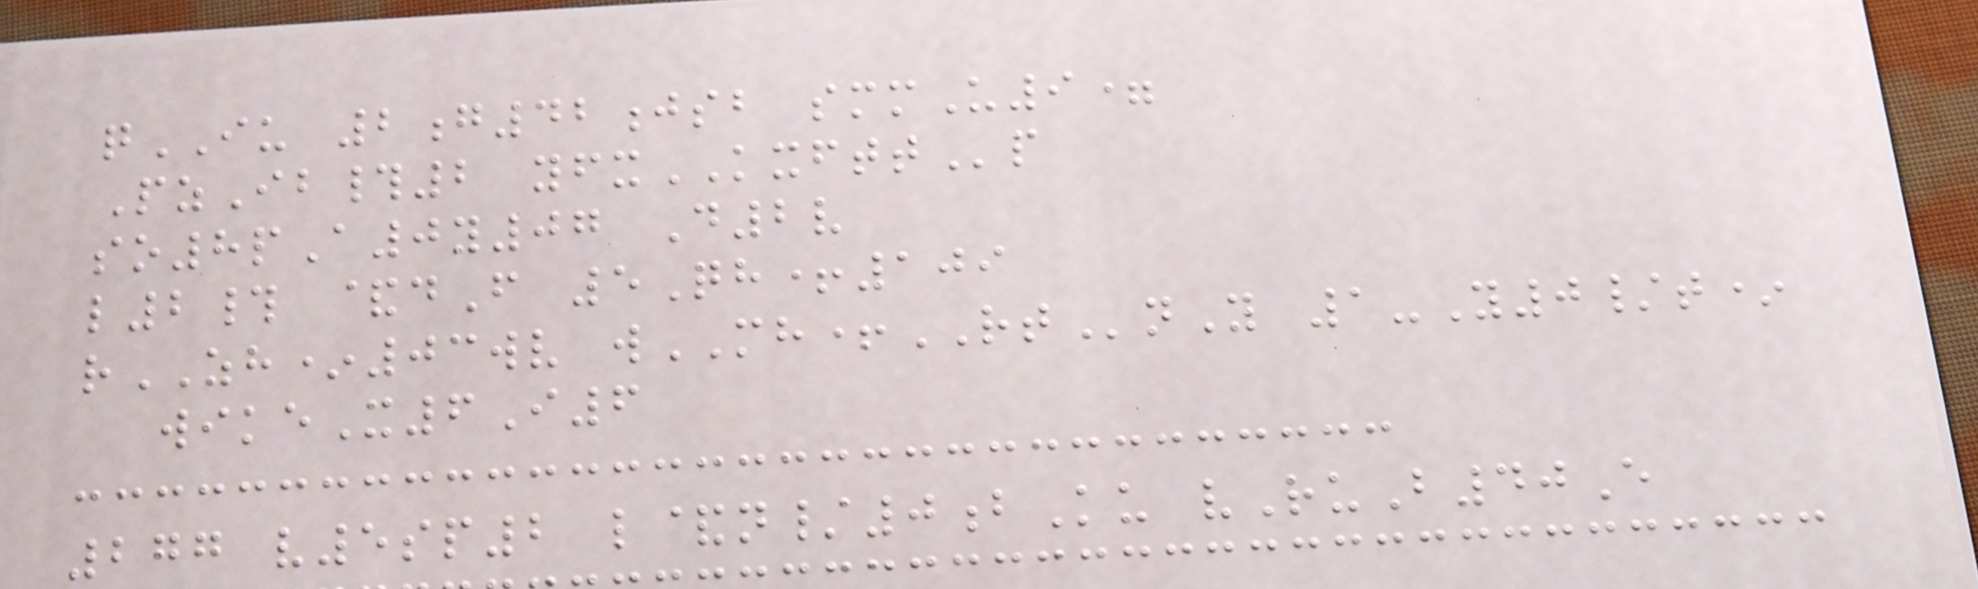qIU 2g42jsb smmU9=
PzIb#2 yfxKXFTTp
so8pA0y07 D2v
l2# &dF 5Qh+109
rZH*03wv wMH+RTnY 1-Y0/t*
wikeX6I6
277 v5sp2 l&n/0bKu vRuB40E
